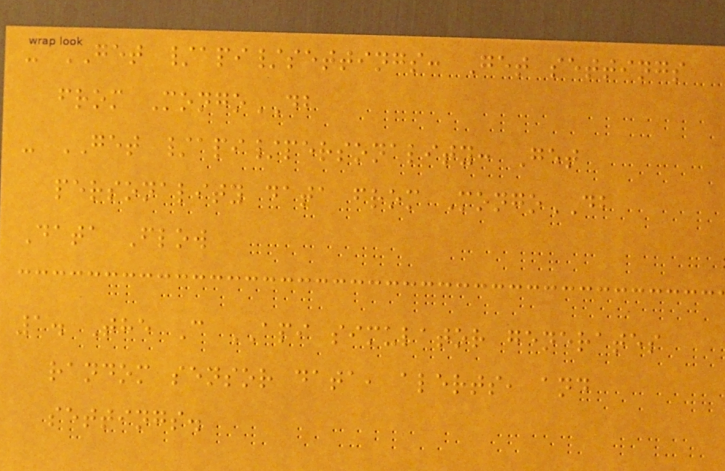- GET /api/settings: Get settings
from MongoDB
- GET /api/personality: Get
personality data from MongoDB
Data Flow
1. The C API simulator generates
random sensor data, alerts, and
settings.
